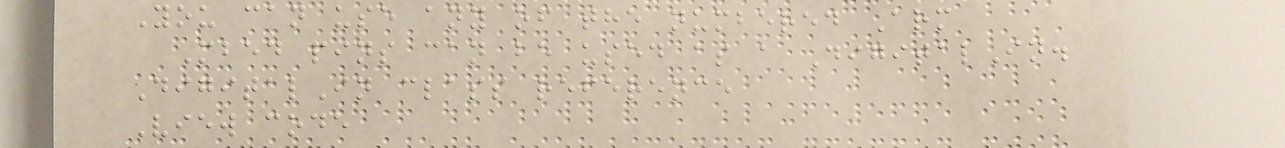You can use any of the numbered Arm
Mbed pins can be used as a DigitalIn.
DigitalIn class reference
View code
